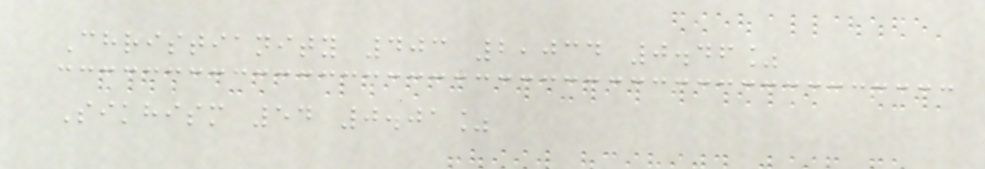Christianity 403 2,034 0.46%
Sikhism 54 0.01%
